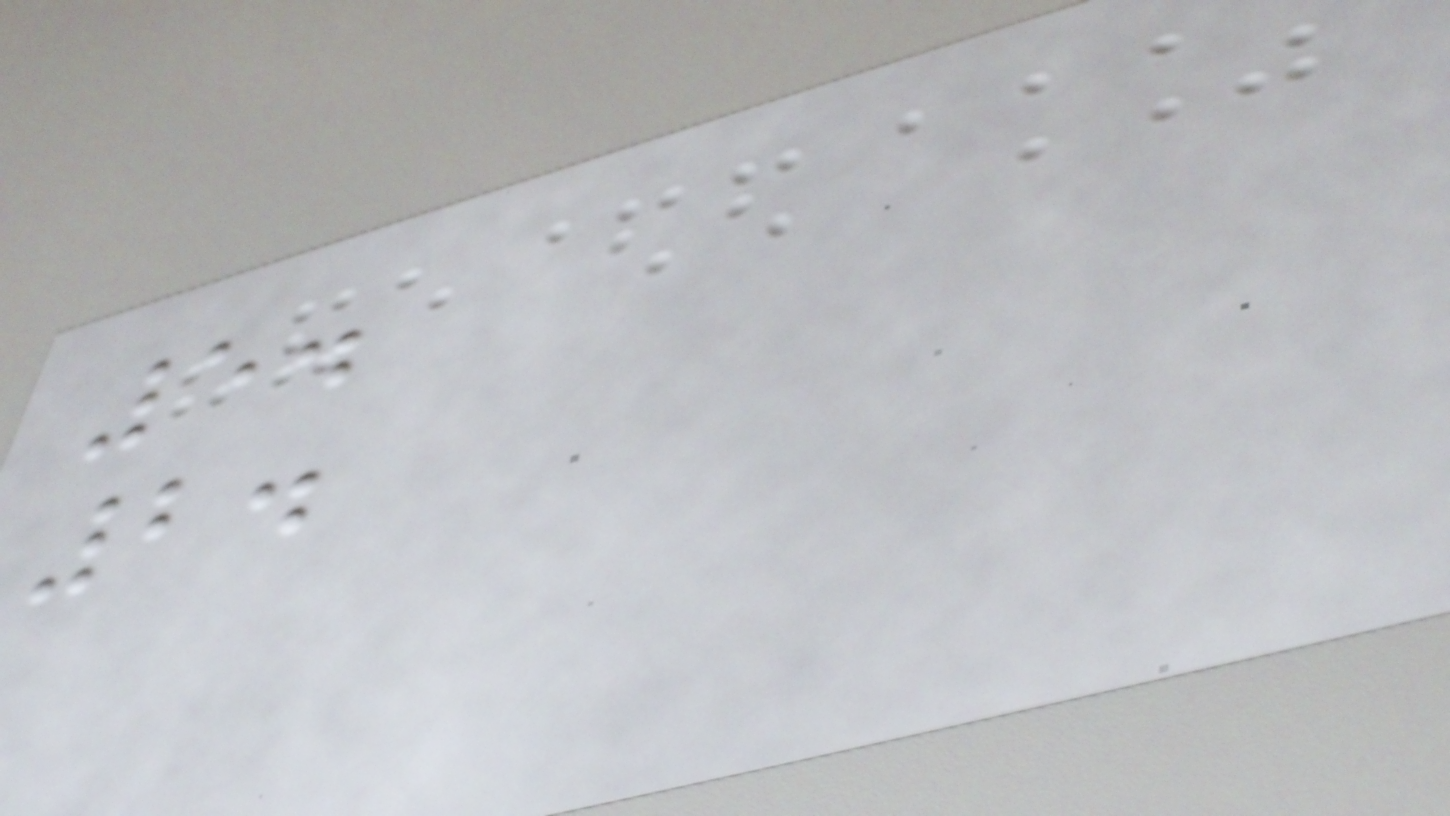5.
2.
